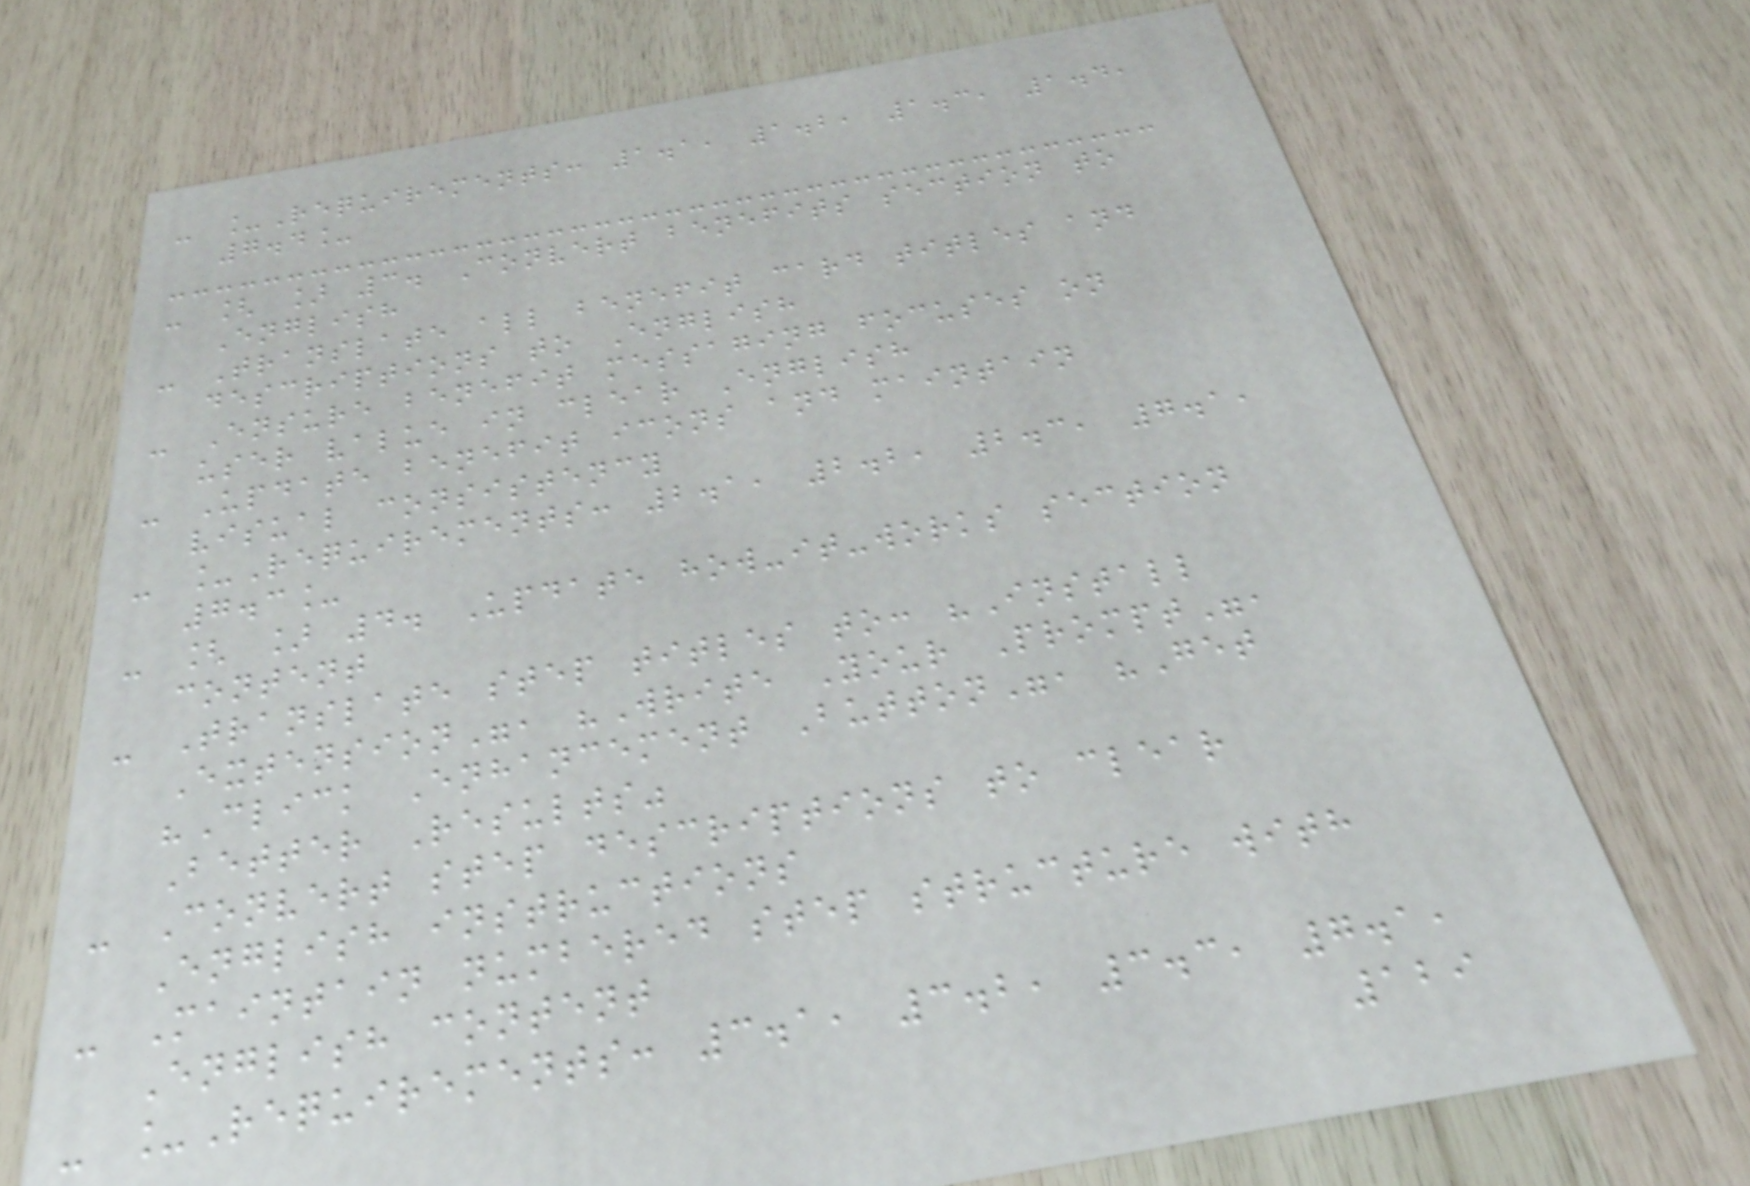- _Requirements: 1.1, 1.2, 1.3, 1.4,
7.4_
- [ ] 3. Convert benefits section to
English
- Translate all benefit card titles and
descriptions to English
- Ensure benefit messaging focuses on
user value in clear English
- Update benefit icons and maintain
visual consistency
- _Requirements: 2.1, 2.2, 2.3, 7.1,
7.3_
- [ ] 4. Update how-it-works section
content
- Translate step titles to: "Install
Extension", "Write Your Prompt",
"Click Enhancement Button", "Get
Better Results"
- Convert step descriptions to clear
English instructions
- Maintain numbered step structure with
English content
- _Requirements: 3.1, 3.2, 3.3, 7.1,
129
